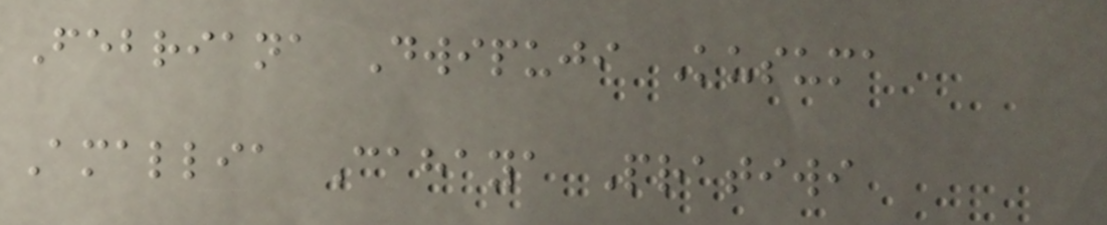Febriana Dwipuji Kusuma
Amallia Cahaya Pratiwi
